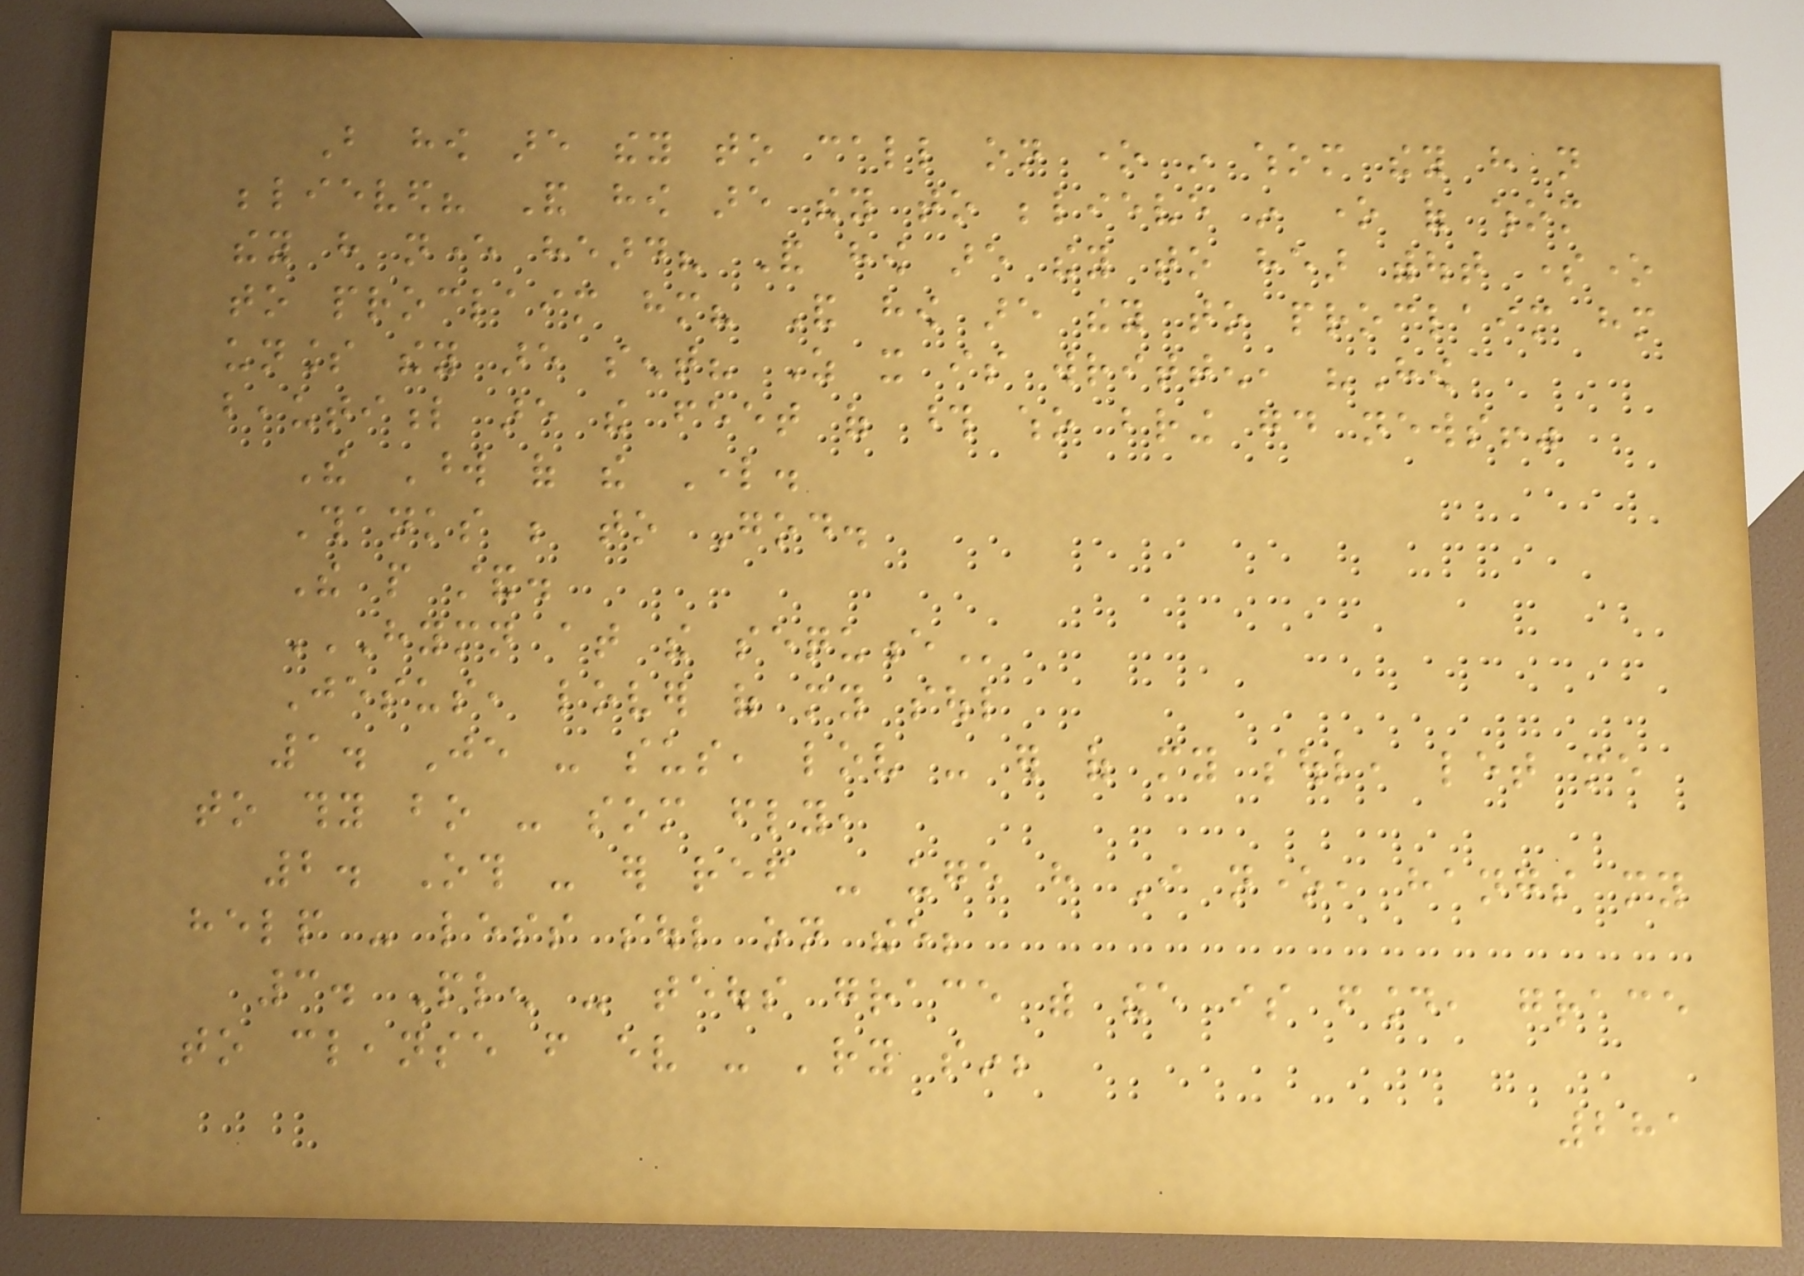But how are they to call on one in whom they have not
believed? And how are they to believe in one of whom
they have never heard? And how are they to hear without someone
to proclaim him? And how are they to proclaim him
unless they are sent? As it is written, "How
beautiful are the feet of those who bring good news!"
The Word of the Lord.
Thanks be to God.
The people stand.
HYMN AT THE SEQUENCE
Jesus, lover of my soul
1. Je - sus, lov - er of my soul, let me
to thy bo - som fly,
2. Oth - er ref - uge have I none, hangs my
help - less soul on thee;
3. Plen - teous grace with thee is found, grace
to cleanse from ev - 'ry sin;
281
